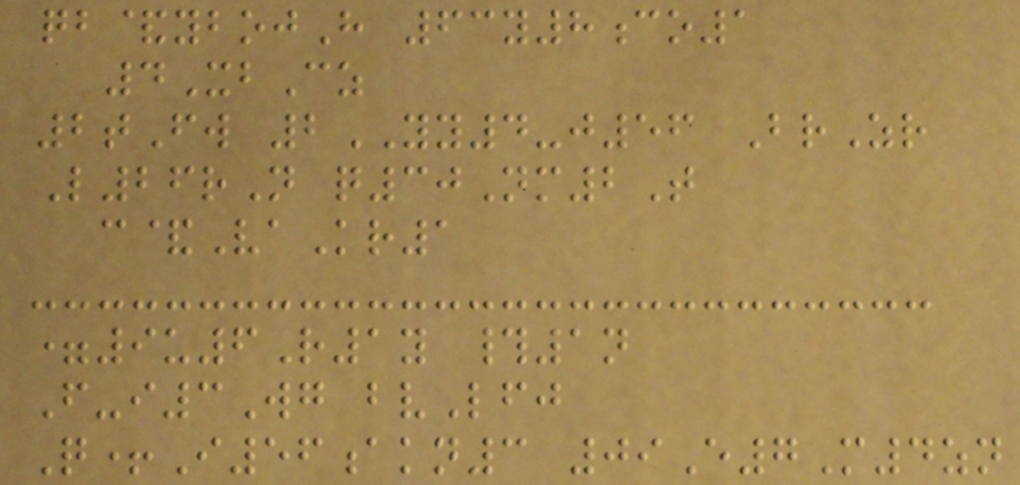qb&ybojH 63y8co1
4XbCz
2tFw 2YY4-j56 BrZr
L26rN q30Nm2T
c&VaKr1
=9u6R1y #1n
F-i3Wg bvLfj
Q+I56akn3 09E7M4zn
